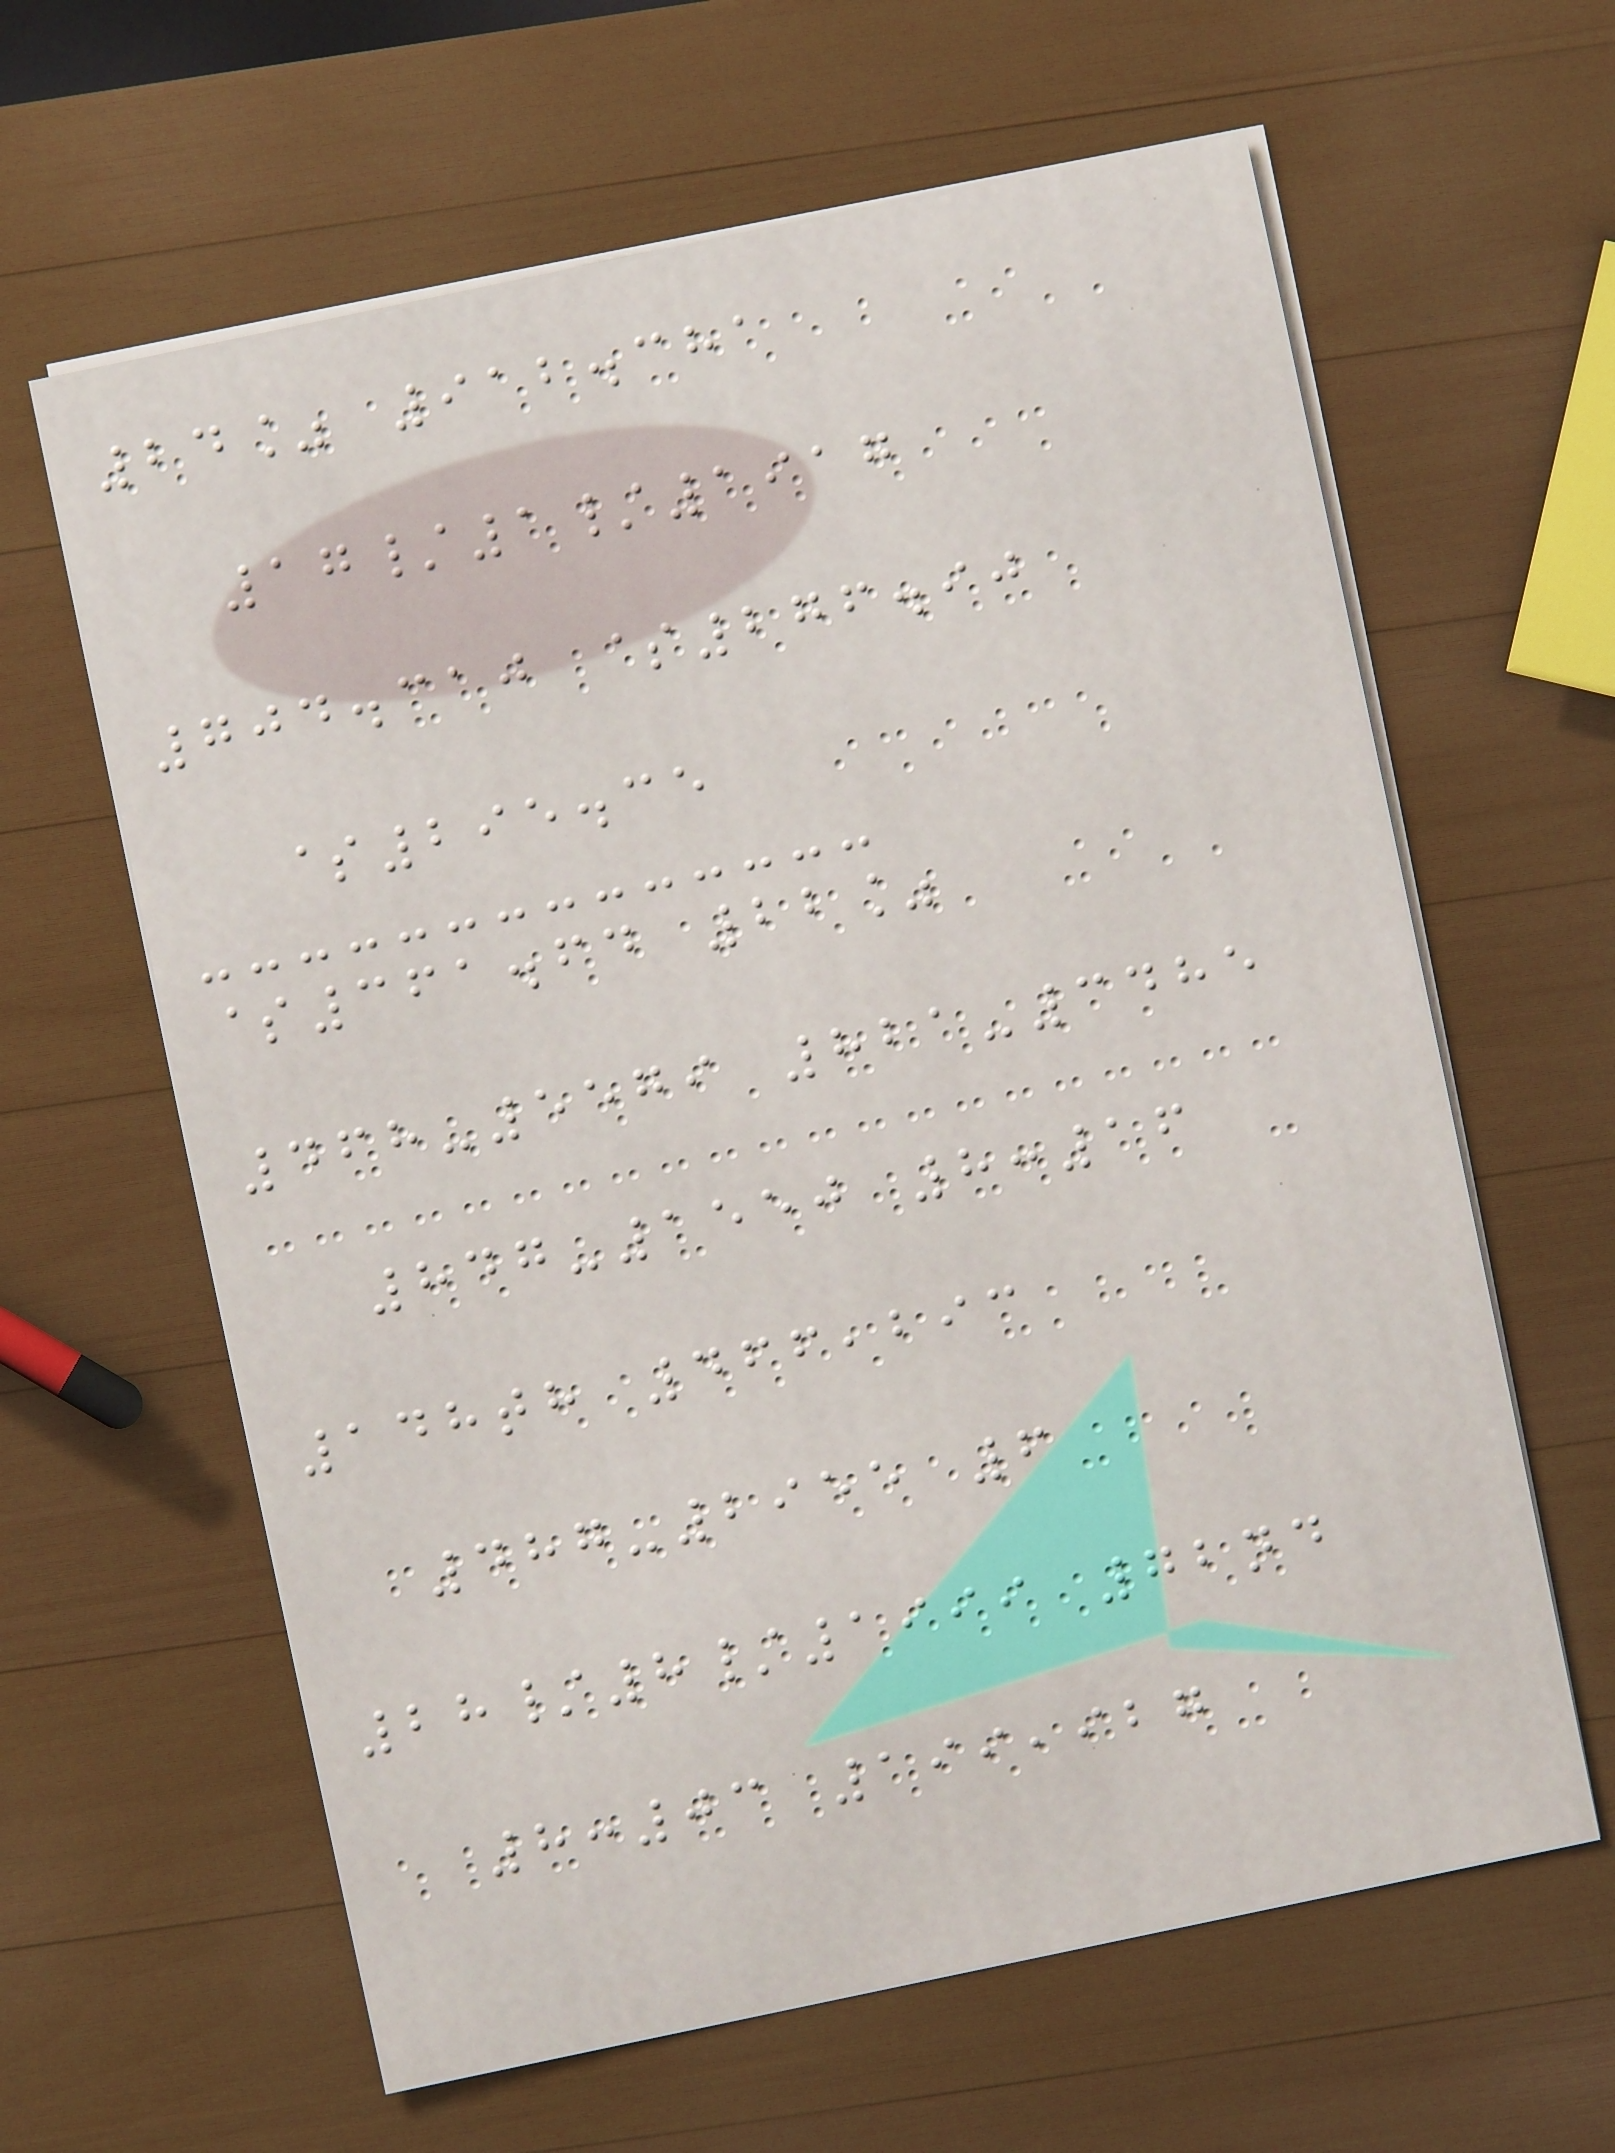24% 912.381
17/1/1917
704.310 $276.90
$295.35
$361.64 22%
468-5579 821-3485
847-1550 8:16
148th 466,293
487-2955 6
28/8/1999 72nd
8:03 199,927
